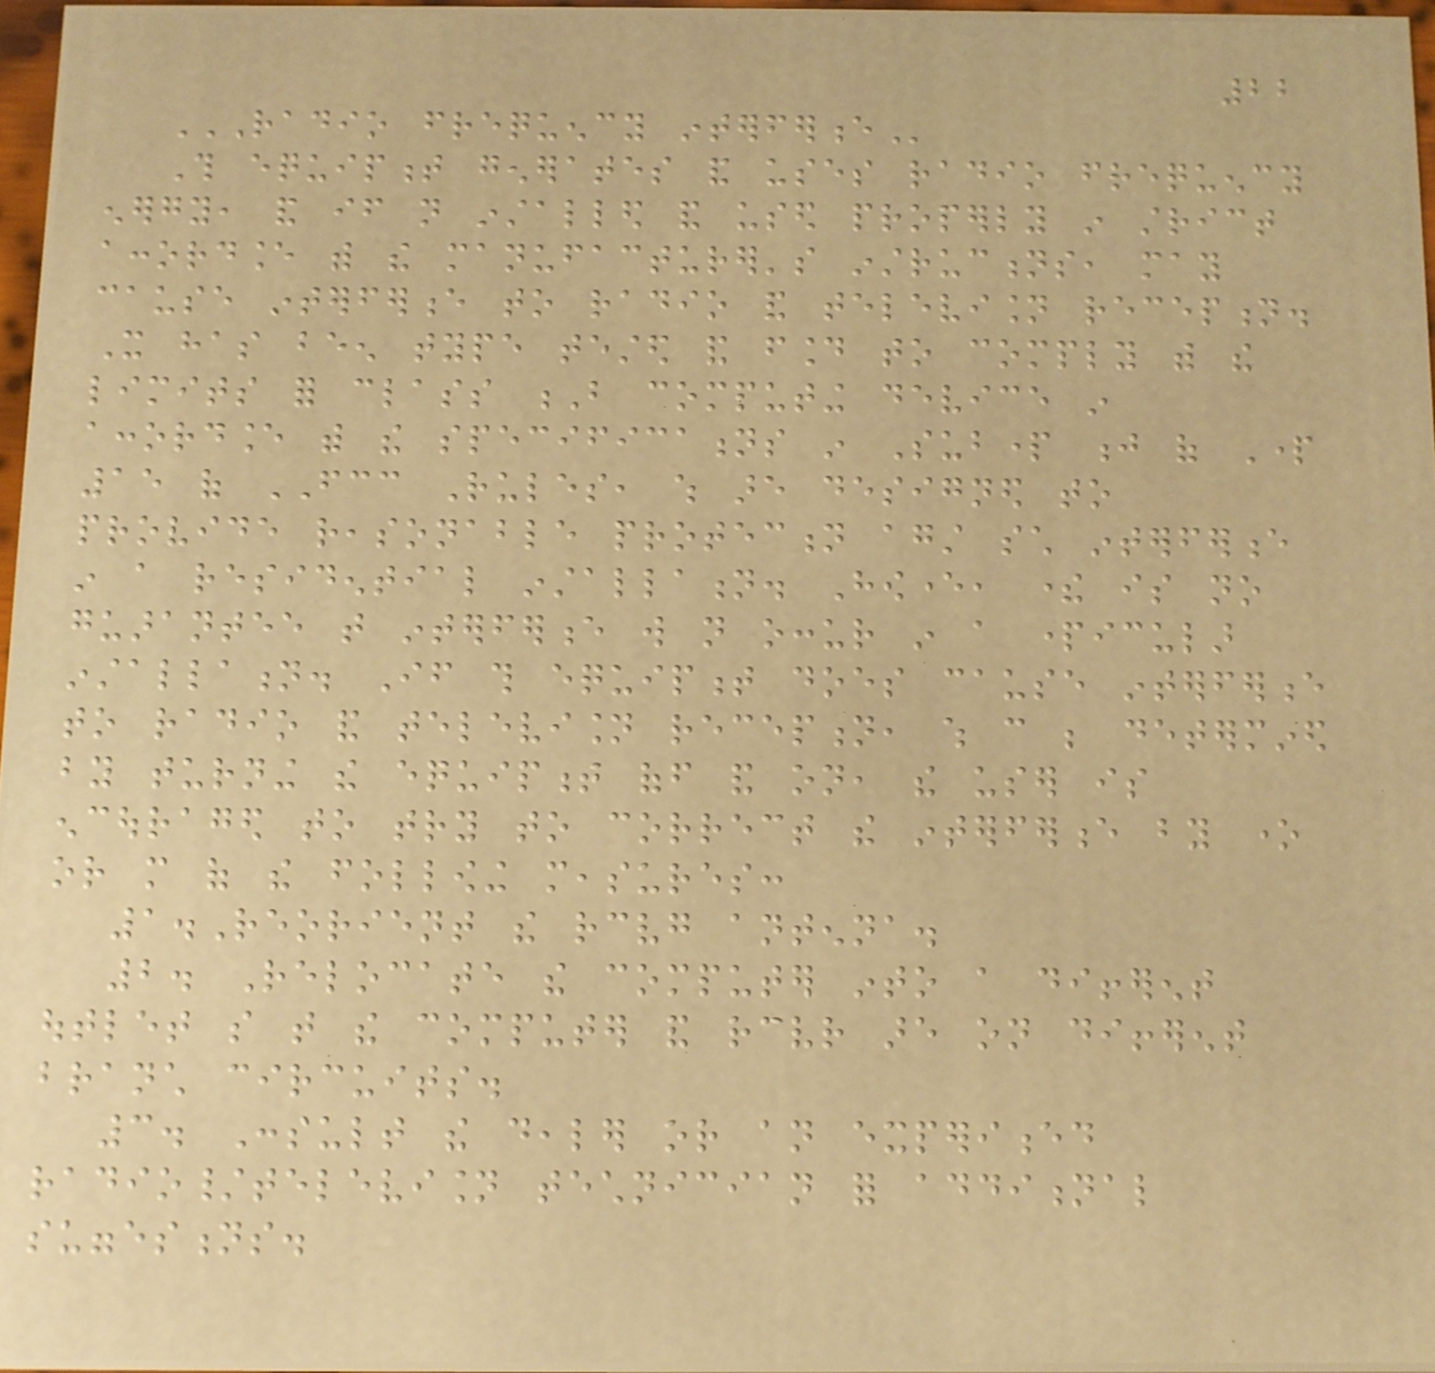22
RADIO FREQUENCY INTERFERENCE
This equipment generates and uses radio frequency
energy, and if not installed and used properly in strict
accordance with the manufacturer's instructions, may
cause interference to radio and television reception.
It has been type tested and found to comply with the
limits for class B computing device in
accordance with the specifications in Subpart j of Part
15 of FCC Rules, which are designed to
provide reasonable protection against such interference
in a residential installation. However, there is no
guarantee that interference will not occur in a particular
installation. If this equipment does cause interference
to radio and television reception, which can be determined
by turning the equipment off and on, the user is
encouraged to try to correct the interference by one
or more of the following measures:
1.Reorient the receiving antenna.
2. Relocate the computer into a different
outlet so that the computer and receiver are on different
branch circuits.
3. Consult the dealer or an experienced
radio/television technician for additional
suggestions.
